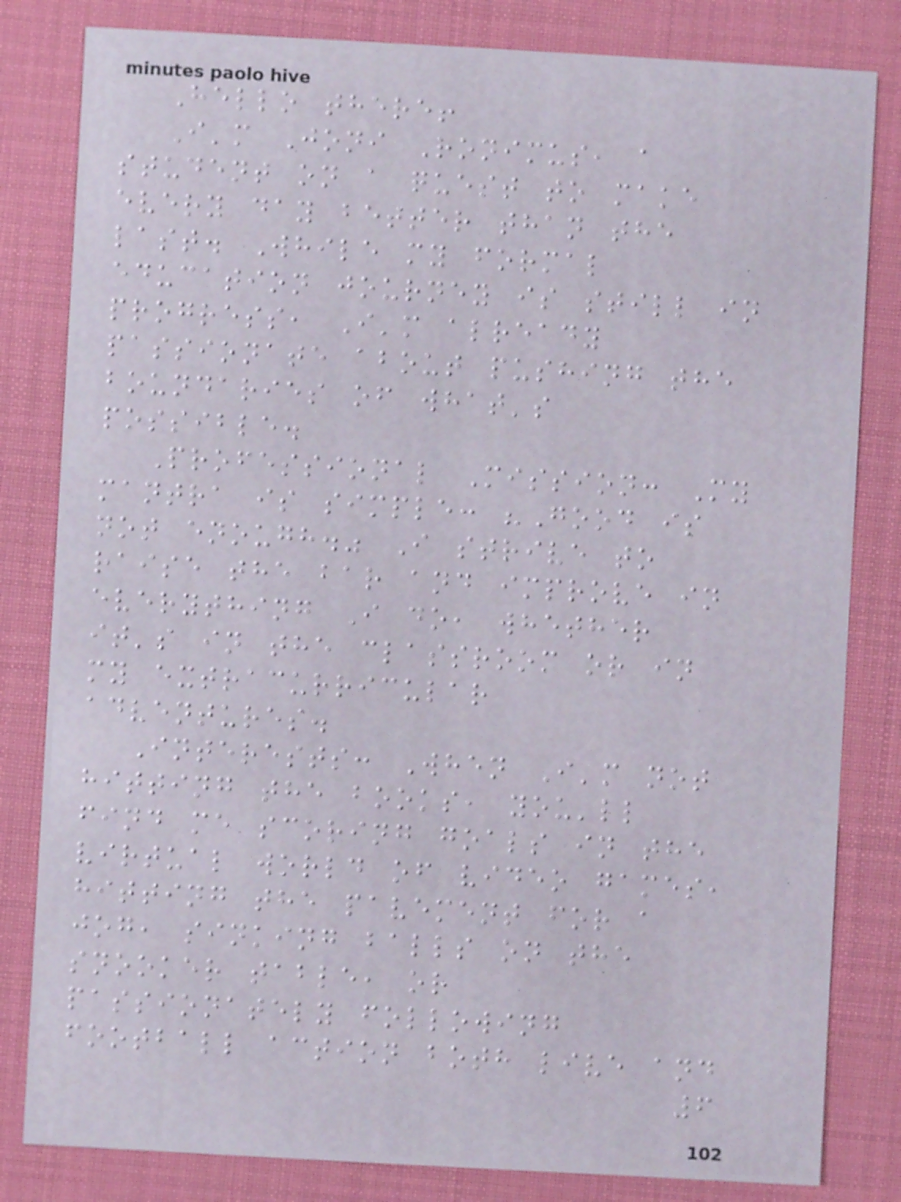Hello there!
I'm Joni Ronimus, a
student on a quest to make
every day better than the
last. While my formal
education journey is still in
progress, I'm already
passionate about pushing the
boundaries of what's
possible.
Professional Mission: My
mantra is simple: "Good is
not enough." I strive to
raise the bar and improve in
everything I do, whether
it's in the classroom or in
my extracurricular
adventures.
Interests: When I'm not
hitting the books, you'll
find me scoring goals in the
virtual world of video games,
hitting the pavement for a
jog, sinking balls on the
snooker table, or
passionately following
football action both live and
6
